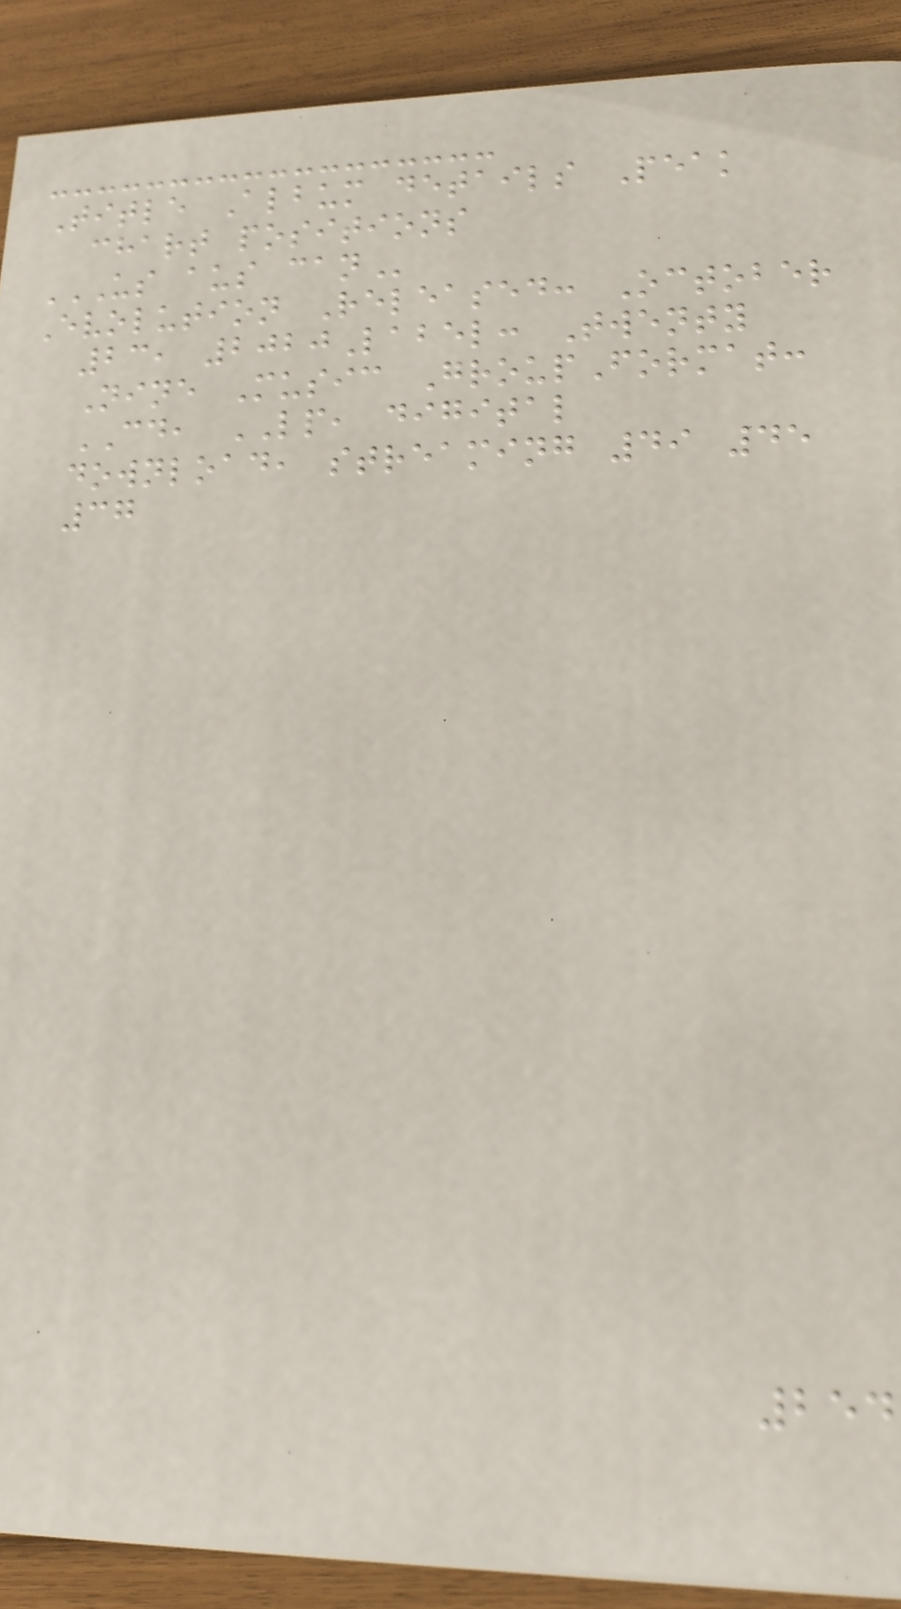Title Album details Peak
chart positions
US AUS CAN
Evolution Released: October
23, 2020Label: Twenty
Nine Music GroupFormat:
CD, LP, digital
download, streaming 49 45
37
254
